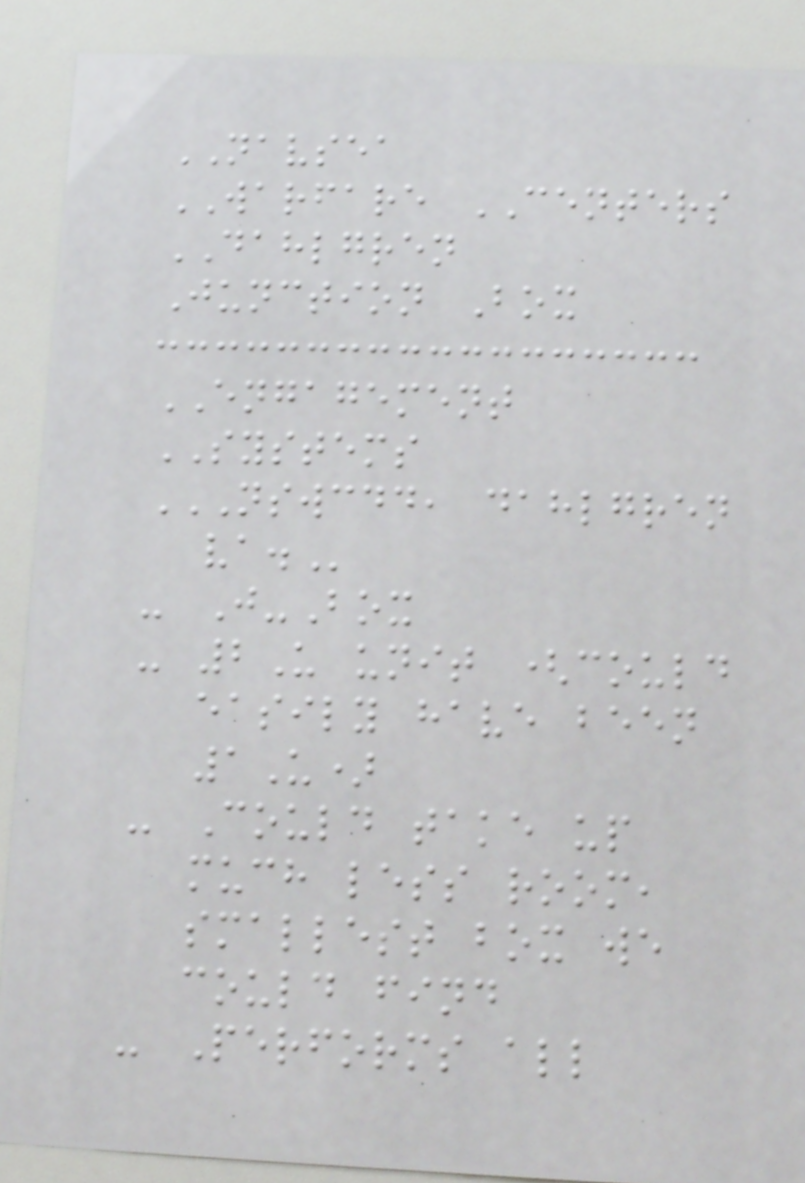NAVSEA
WARFARE CENTERS
DAHLGREN
Junction Box
ENGAGEMENT
SYSTEMS
NSWCDD, DAHLGREN
VA.
- J-Box
- 2U unit (could
easily have been
1U)
- Could take up
much less room,
smallest box we
could find
- Performs all
